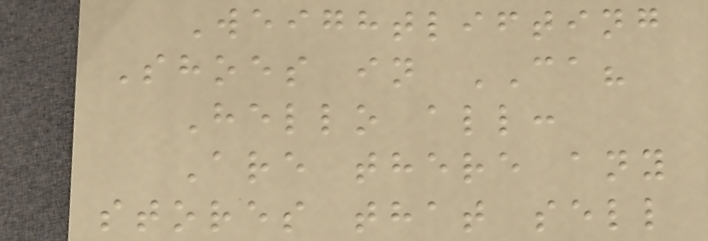Weightlifting
Shoes in CA?
Hello all:
Are there any
stores that sell
